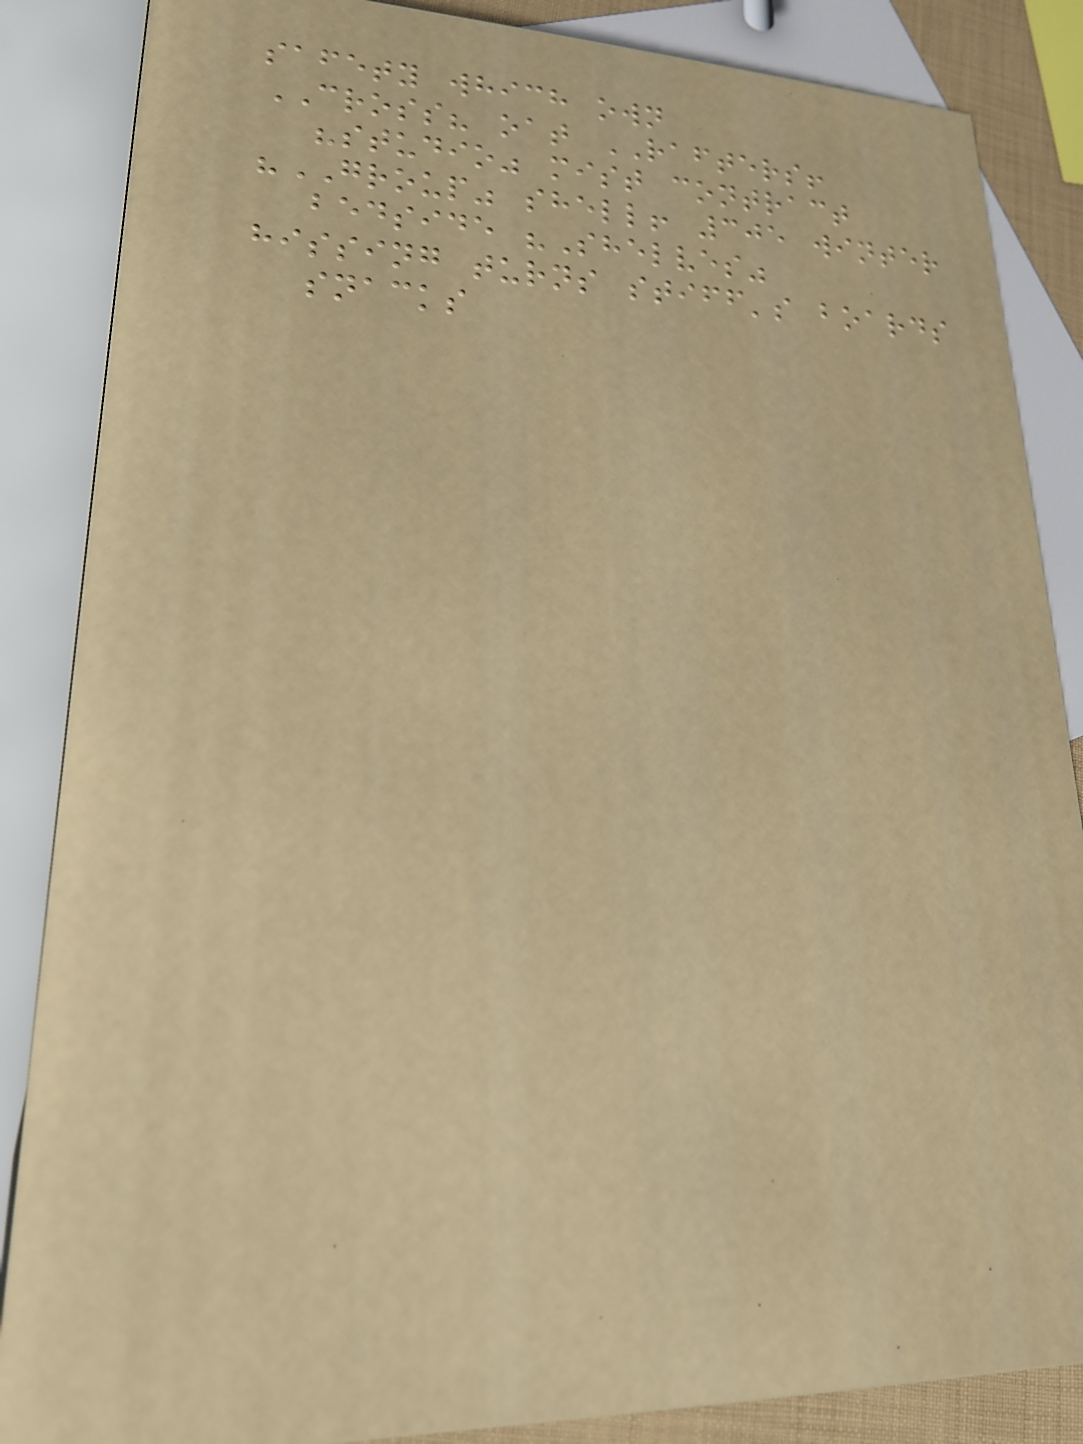safety which own
CROSS? oat RAFTERS!
"studio" mist contract
"GROUP" shell! 305 winter
bedside "Shelves"
hissing turns stiff's boards
snacks
